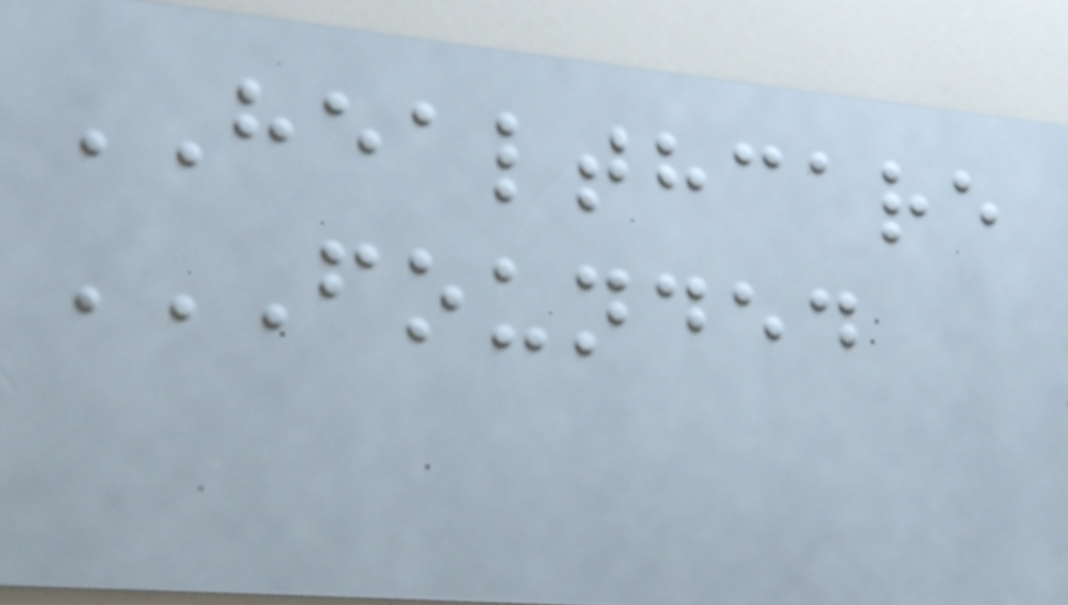HEALTHCARE
FOUNDED
